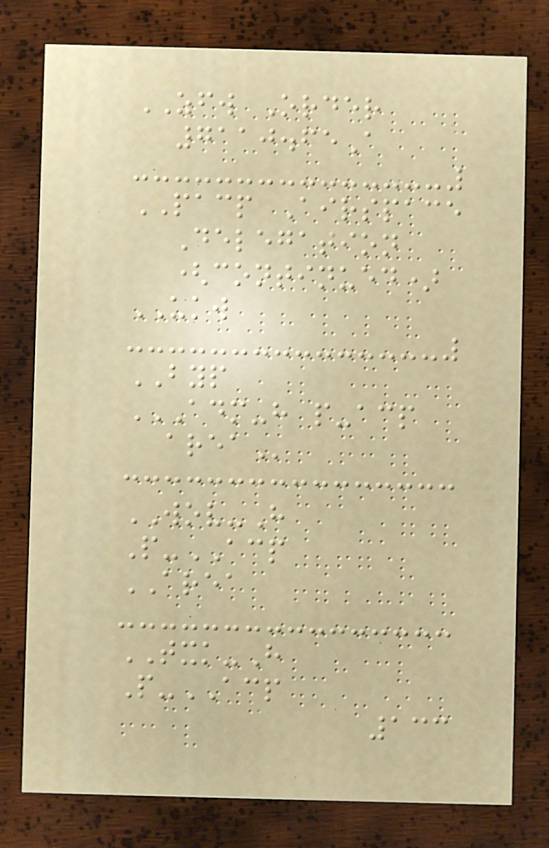ZFW Order
7110.65A
PACP Airspace
Delegation
(continued)
UKW
BYP
ADM-H P-ACP
AREA
WOV-H
P-ACP
AREA
TXK-H
P-ACP
133
